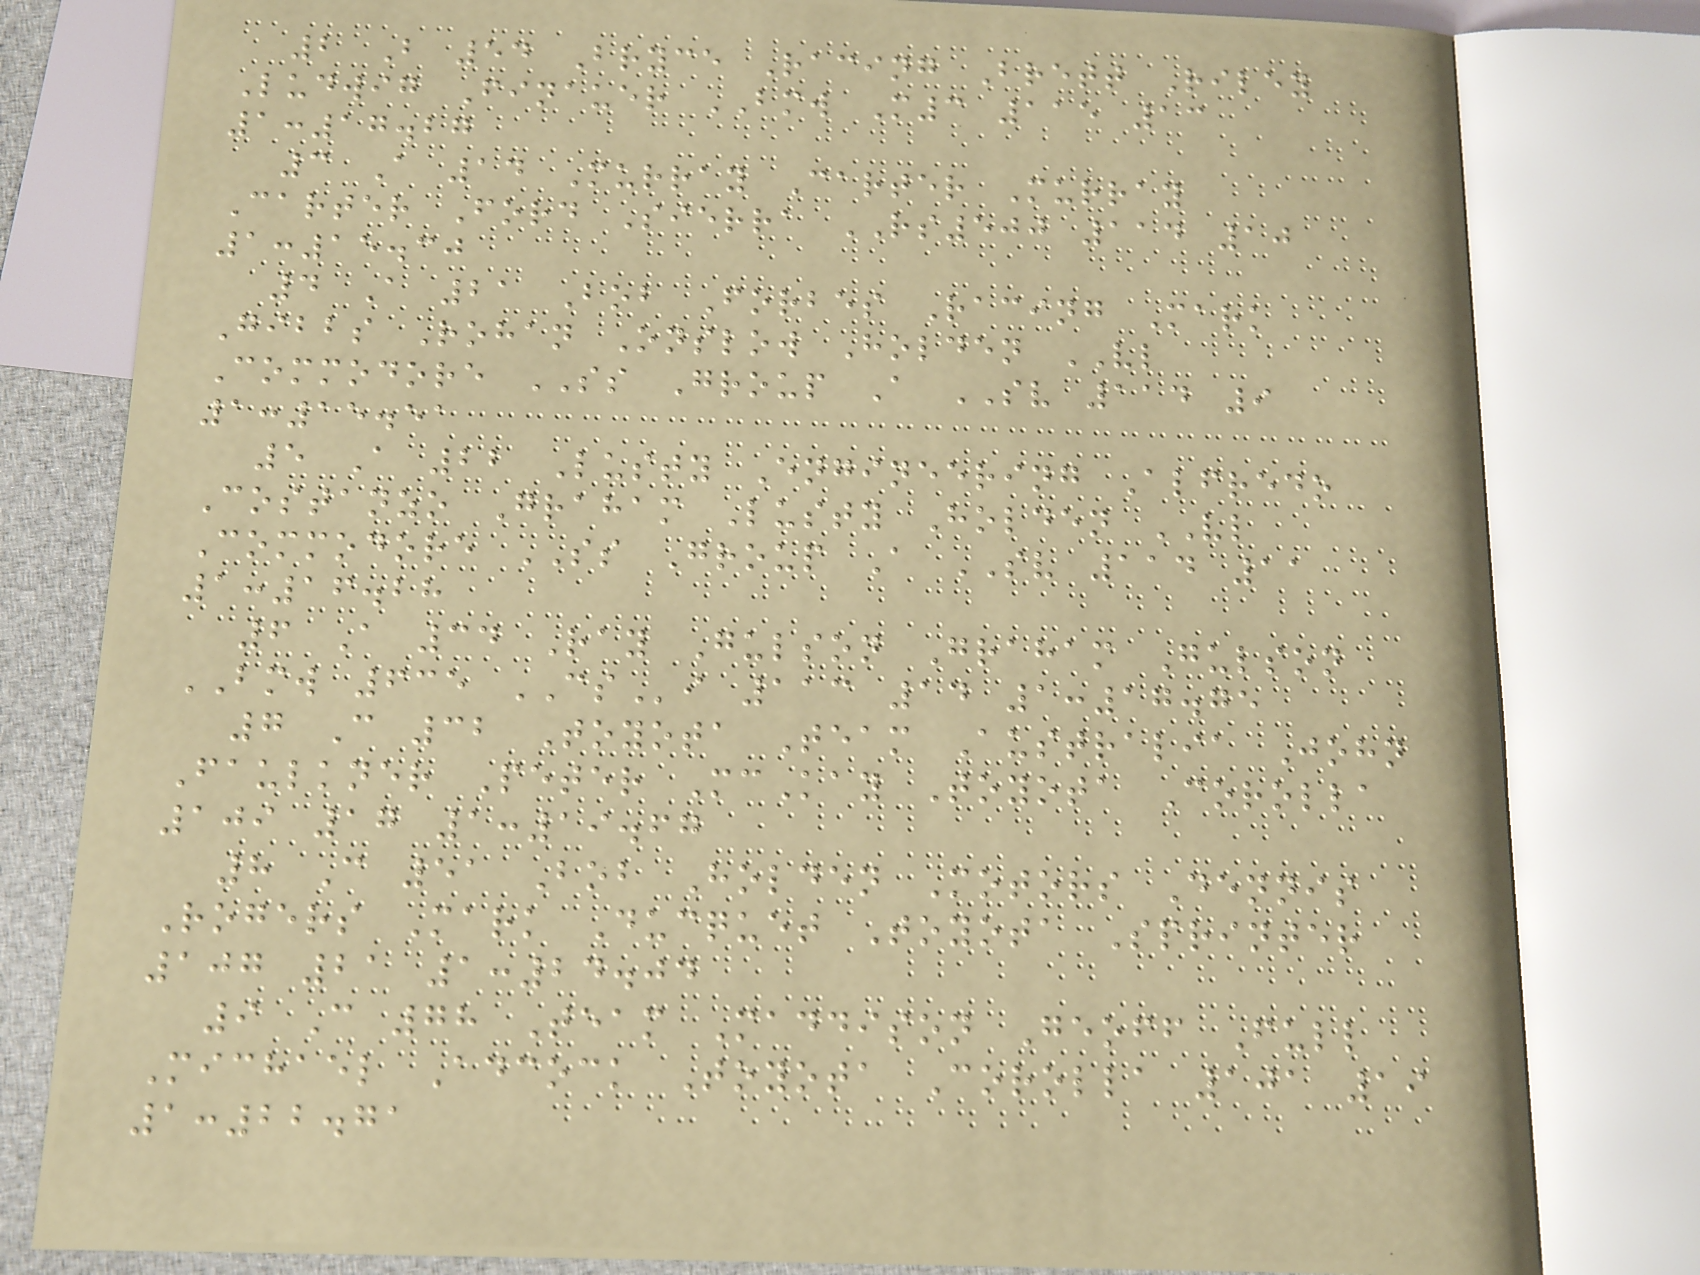2 B 54 Bryce Racing Brett Riley
Ludwig Finauer BMW M3 115 13
1:17.27
3 A 14 Murray Carter Murray
Carter Ford Sierra RS500 114 10
1:15.30
4 A 21 Bob Forbes Racing Mark
Gibbs Rohan Onslow Holden VL
Commodore SS Group A SV 114 9
1:15.51
5 A 22 Lusty Engineering Alfredo
Costanzo Graham Lusty Holden VL
Commodore SS Group A SV 114 11
1:16.28
6 A 34 Ray Gulson Graham Gulson
BMW 635 CSi 113 14 1:17.75
7 C 32 Toyota Team Australia John
Faulkner Peter McKay Toyota Corolla
109 17 1:19.67
8 C 51 Bob Holden Motors Dennis
Rogers Mark Ducquet Toyota Sprinter
107 21 1:24.04
9 C 78 Team Maddison Geoff Full
Michael Adcock Toyota Corolla 101 19
1:22.71
